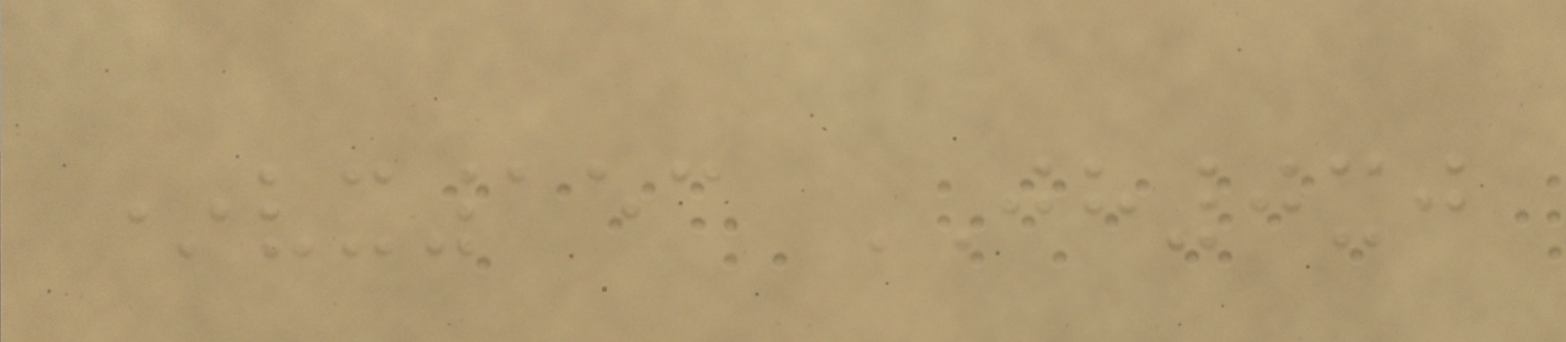*vx153 JH0xj
